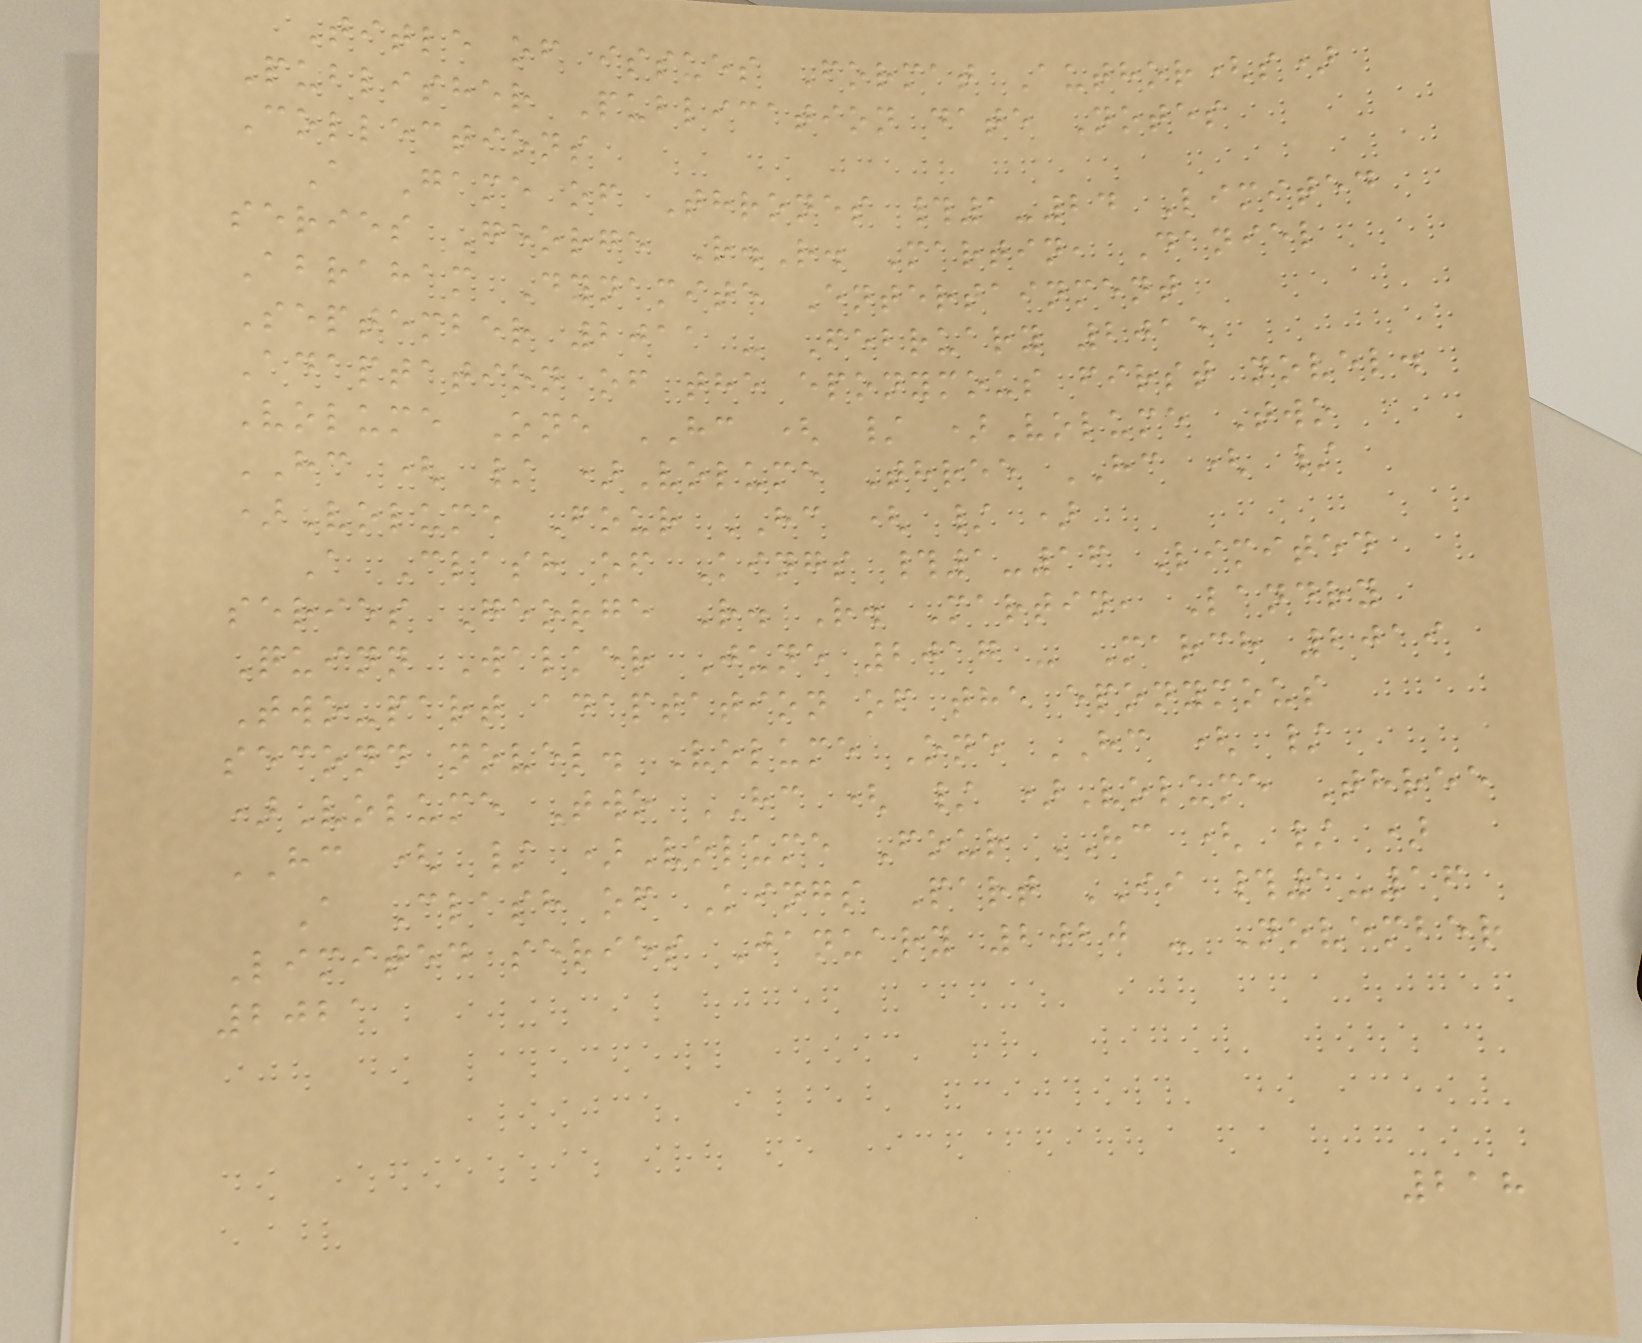Title of issues Format Author(s)
Publisher Publication date Notes
Collections
A Game of Thrones #1-24 Limited
series George R.R. Martin, Daniel
Abraham Dynamite Entertainment
September 2011 - February 2015
Adaptation of the eponymous first novel.
Volume One HC ( / )Volume Two
HC ( / )Volume Three HC ( /
)Volume Four HC ( / )
A Clash of Kings #1-16 Limited
series George R. R. Martin, Landry
Quinn Walker June 2017 - March 2019
Two-part adaptation of the eponymous
second novel. Volume One HC ( /
)Volume Two HC ( / )Volume Three
HC ( / )Volume Four HC ( / )
A Clash of Kings Part II #1-16
Limited series January 2020 - November
2021
218
